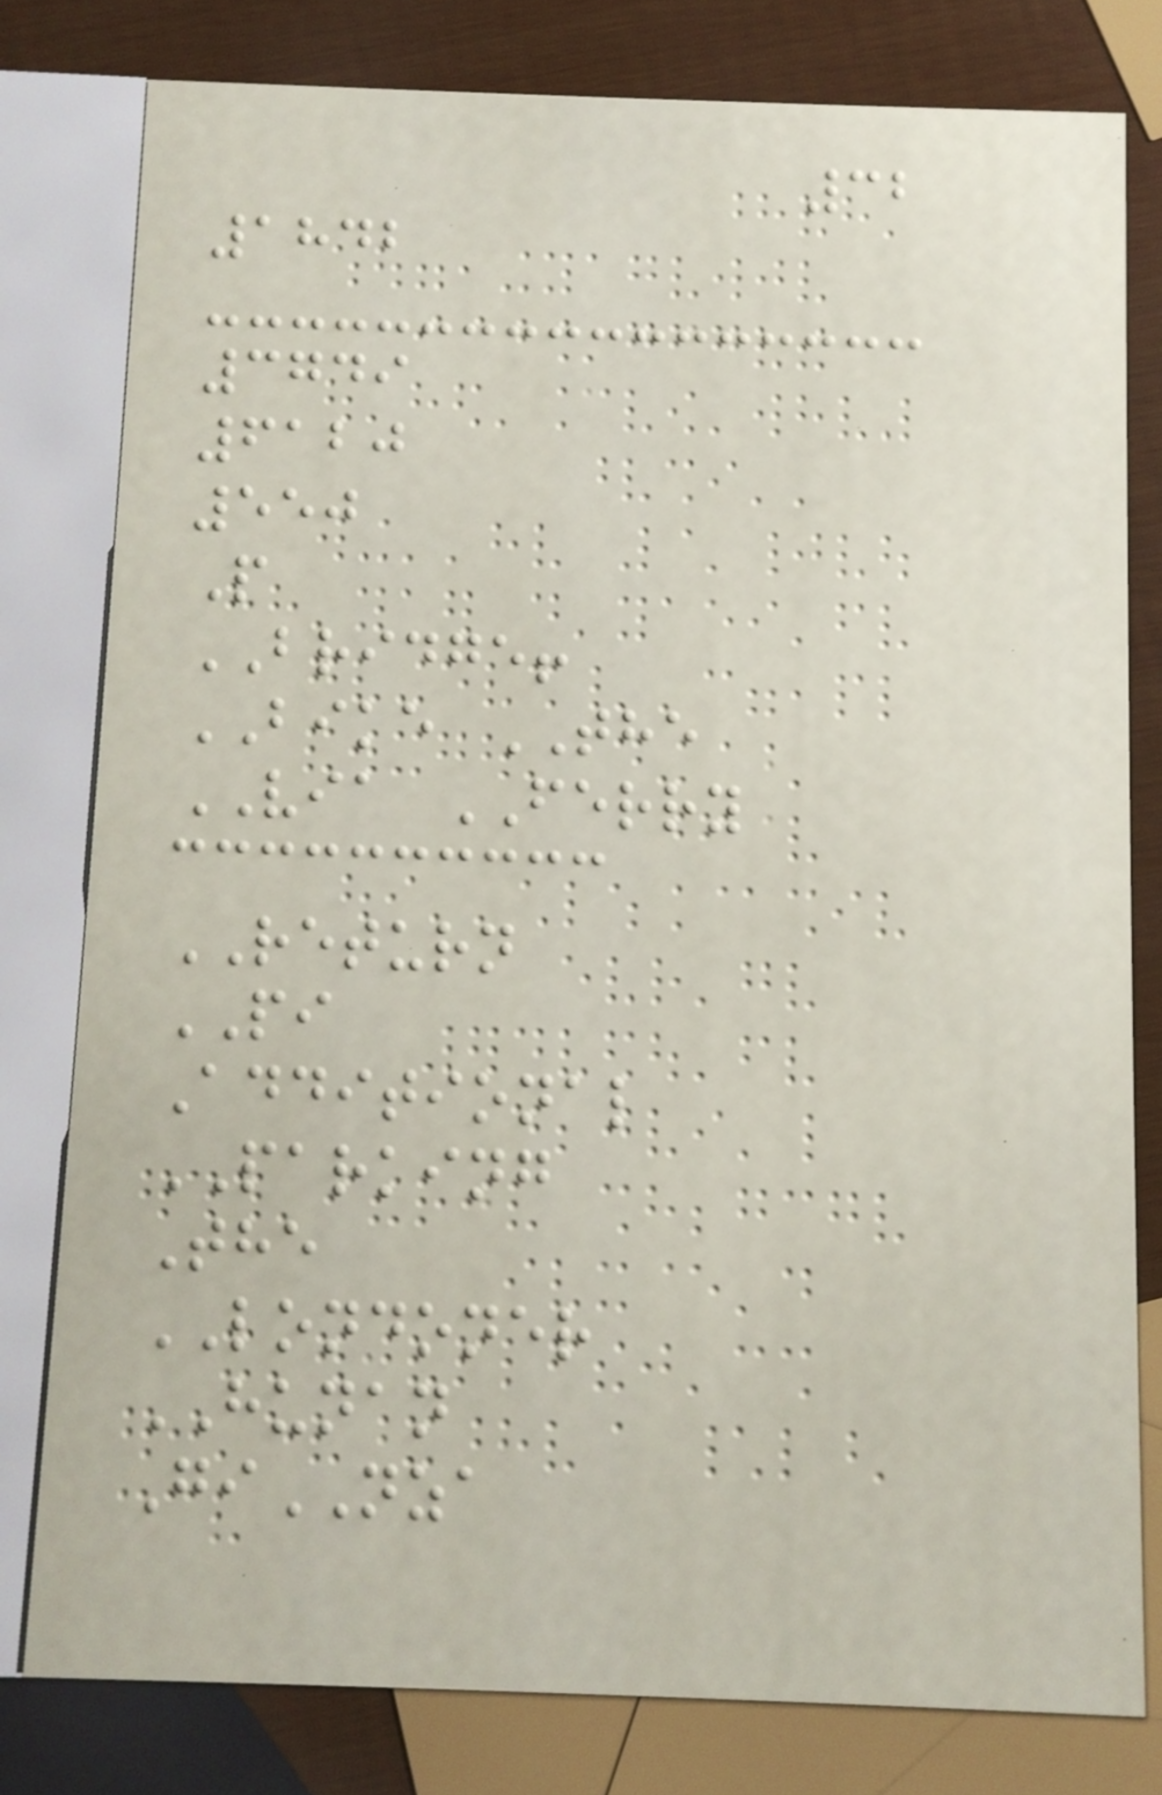32
1842
3749
6120
550
P
BRIDGE!
BIKE THE
VIA FERRY
RETURN
PI
Additional
PARKING
The
LONDONER
HUNAN
GiNZA
